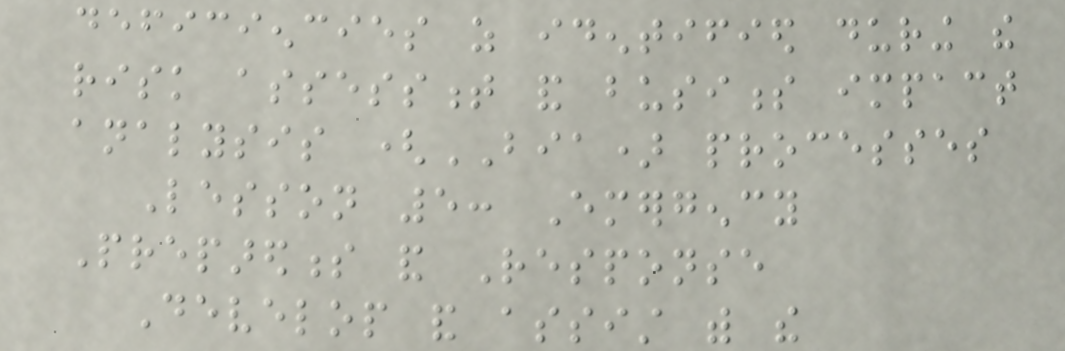deficiencies as identified during the
risk assessment and business impact
analysis (BIA) processes
Lesson 5: Emergency
Preparedness and Response
Develop and assist with the
